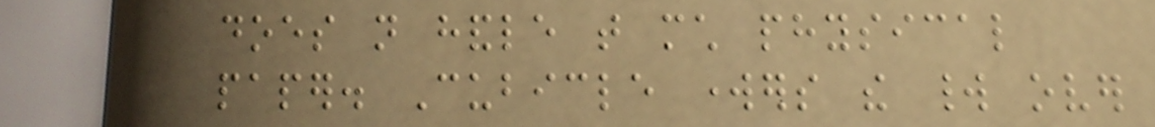does not handle that much physical
paper. Cubicle workers the world over
